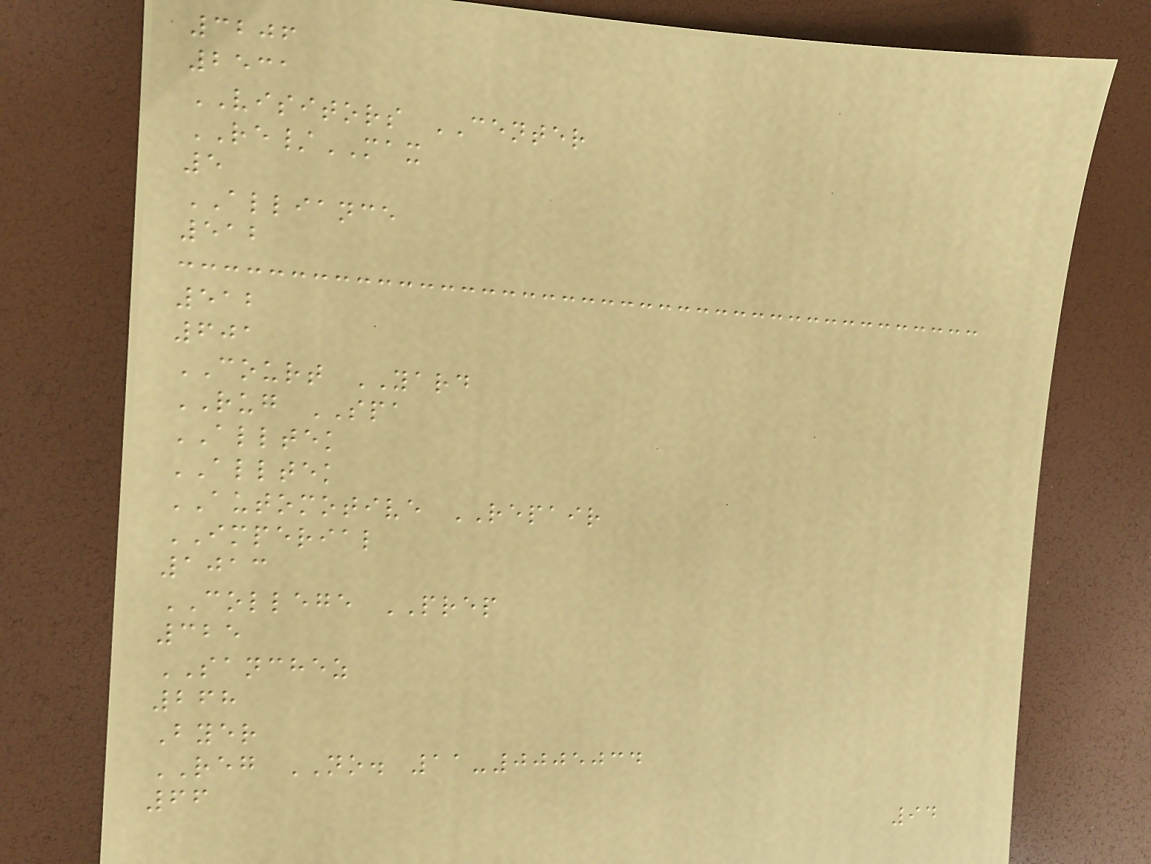3206
2531
VISITORS CENTER
RE/MAX
5
ALLIANCE
512
512
601
COURT YARD
RUG SPA
ALLTEK
ALLTEK
AUTOMOTIVE REPAIR
IMPERIAL
1013
COLLEGE PREP
325
SANCHEZ
268
Byer
REG NO. 11-0005034
66
94
